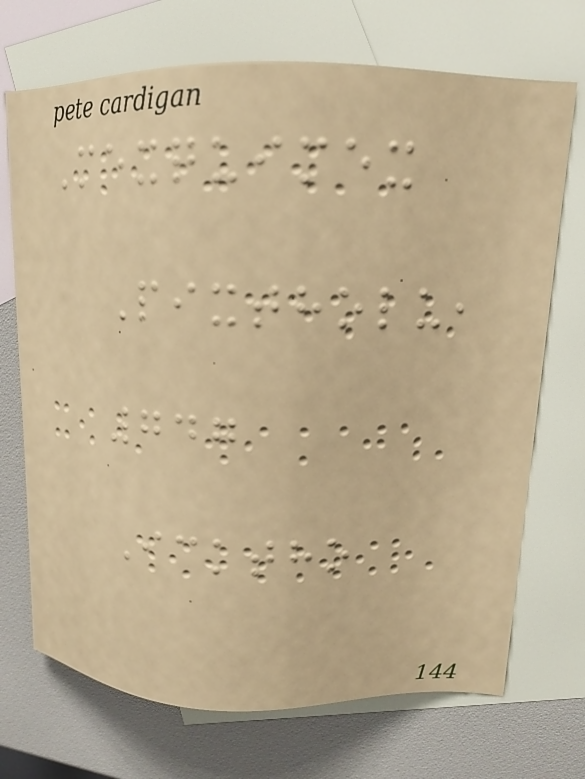Mexquimex
Pixtholu,
747
Icktho
